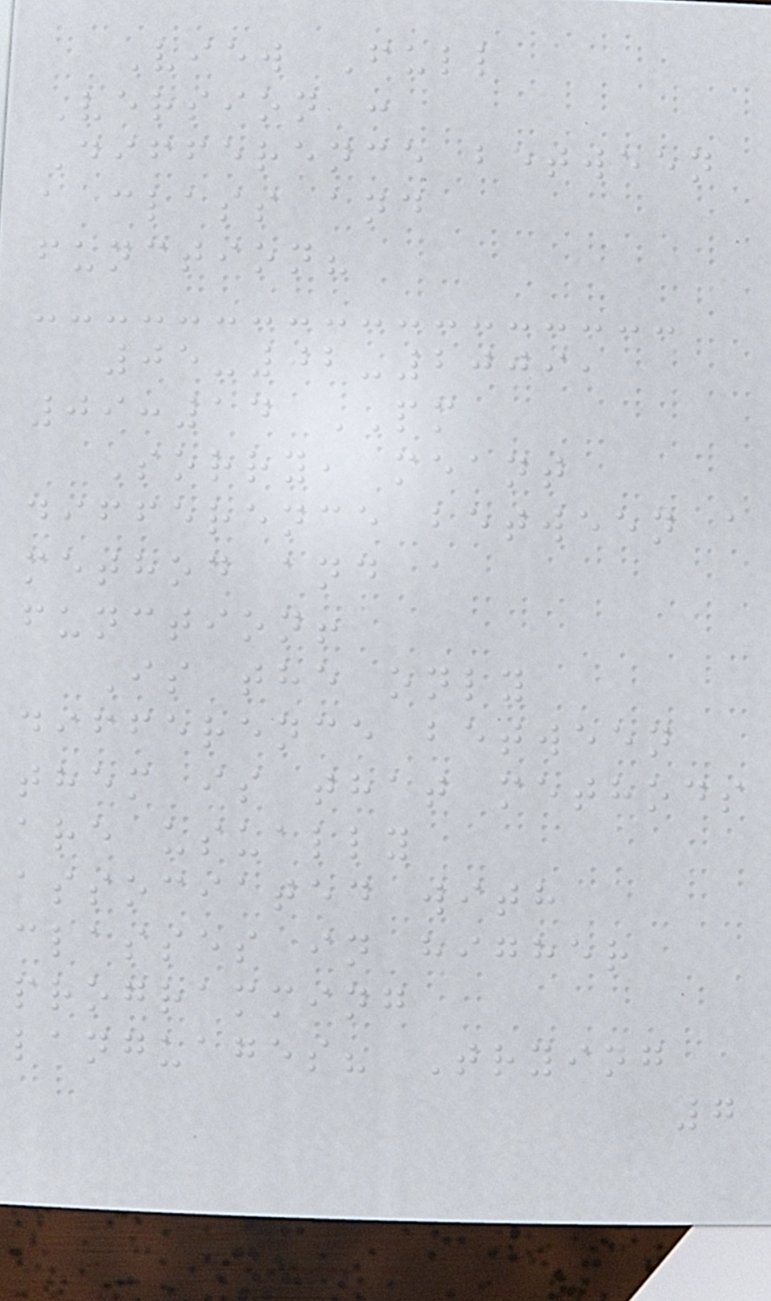View Full
Version :
Difference between
a class and
function?
05-02-2009,
09:14 PM
Sorry, meant
difference between a
method and a
function!
Is the only
difference between
them is that methods
are usually
associated with
classes in higher
programming
languages? Trying
7
